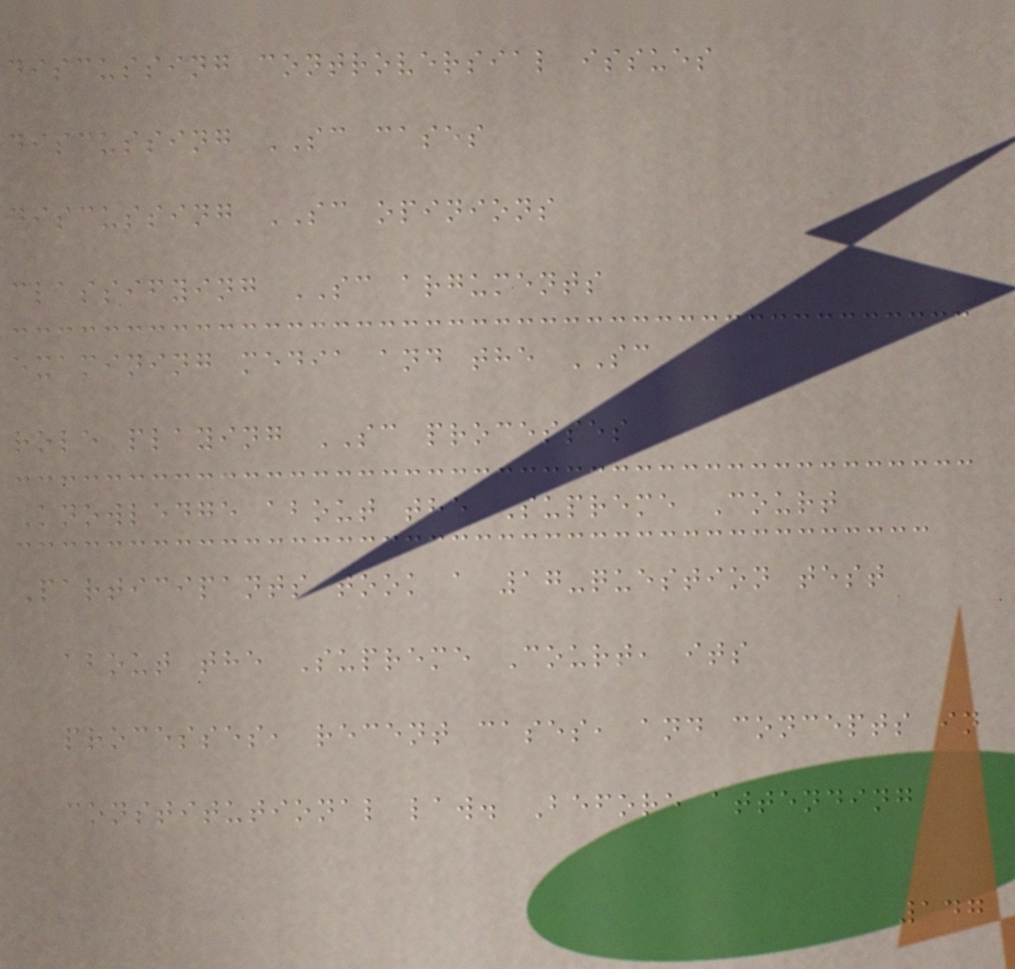discussing controversial issues
discussing SC cases
discussing SC opinions
classifying SC arguments
examining media and the SC
role playing SC processes
Knowledge about the Supreme Court
Participants took a 17-question test
about the Supreme Court, its
processes, recent cases, and concepts in
constitutional law. Before attending
147
